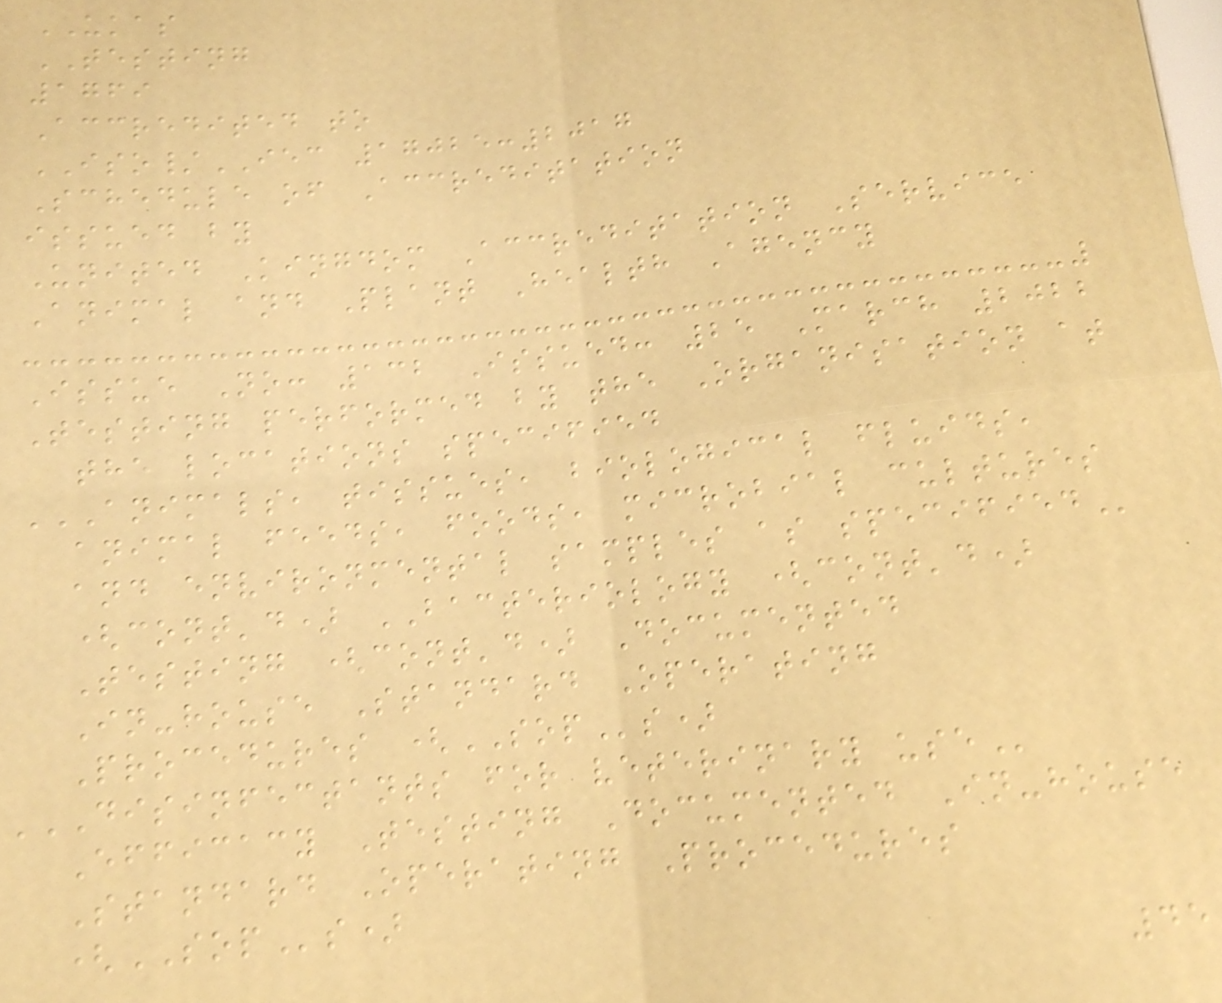UKAS
TESTING
1769
Accredited to
ISO/IEC 17025:2017
Schedule of Accreditation
issued by
United Kingdom Accreditation Service
Animal and Plant Health Agency
Issue No: 132 Issued: 25 March 2022
Testing performed by the Organisation at
the locations specified
ANIMALS, TISSUES, BIOLOGICAL FLUIDS,
ANIMAL FEEDS, FOODS, MICROBIAL CULTURES
AND ENVIRONMENTAL SAMPLES AS SPECIFIED
(cont'd) BACTERIOLOGY (cont'd)
Testing (cont'd) Documented
In-house Standard Operating
Procedures (SOPs)
DISINFECTANTS FOR VETERINARY USE
Efficacy Testing Documented In-house
Standard Operating Procedures
(SOPs)
45
